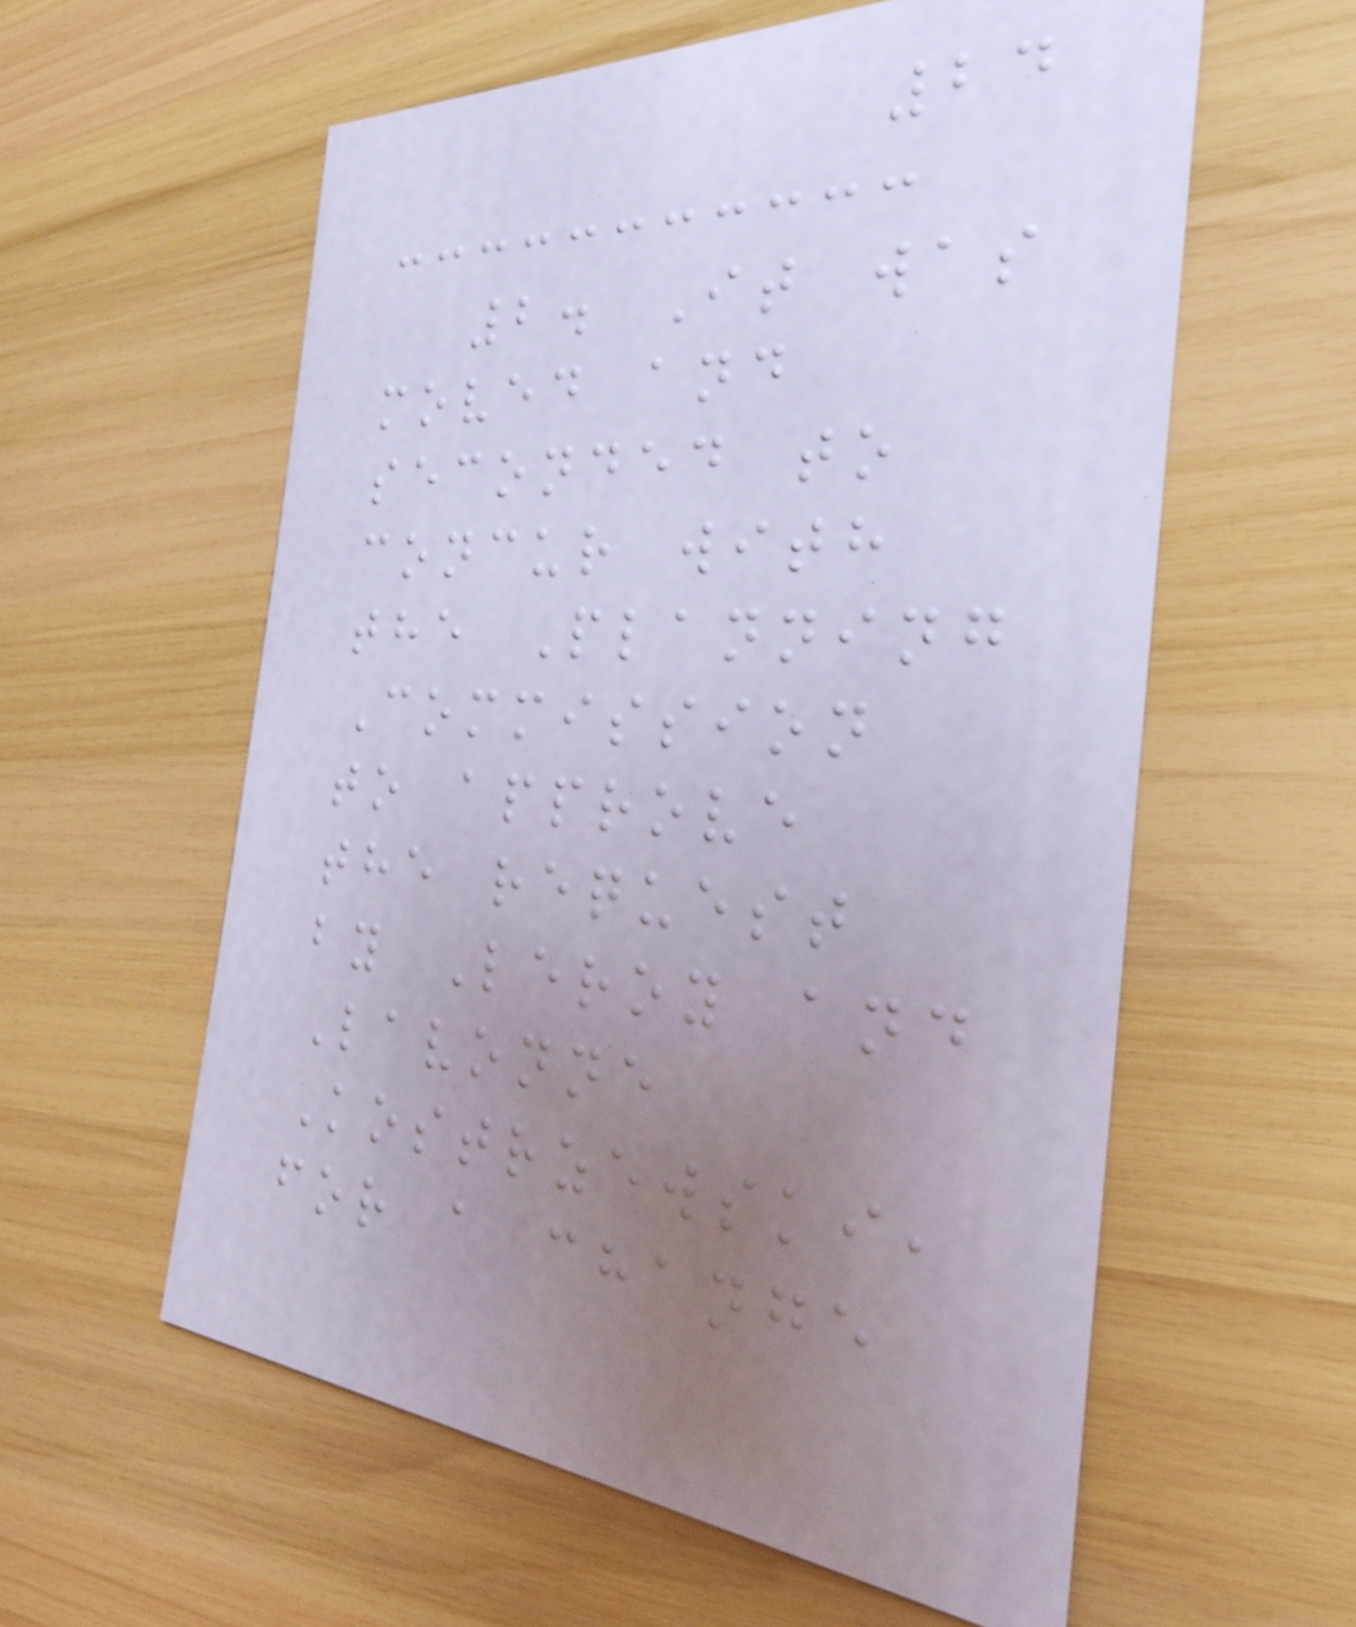24
2. It was
moved and
seconded to
concur with
the Planning
Commission
to approve
the request
by Leroy and
Lavonne
Kostrzewski,
for a change
